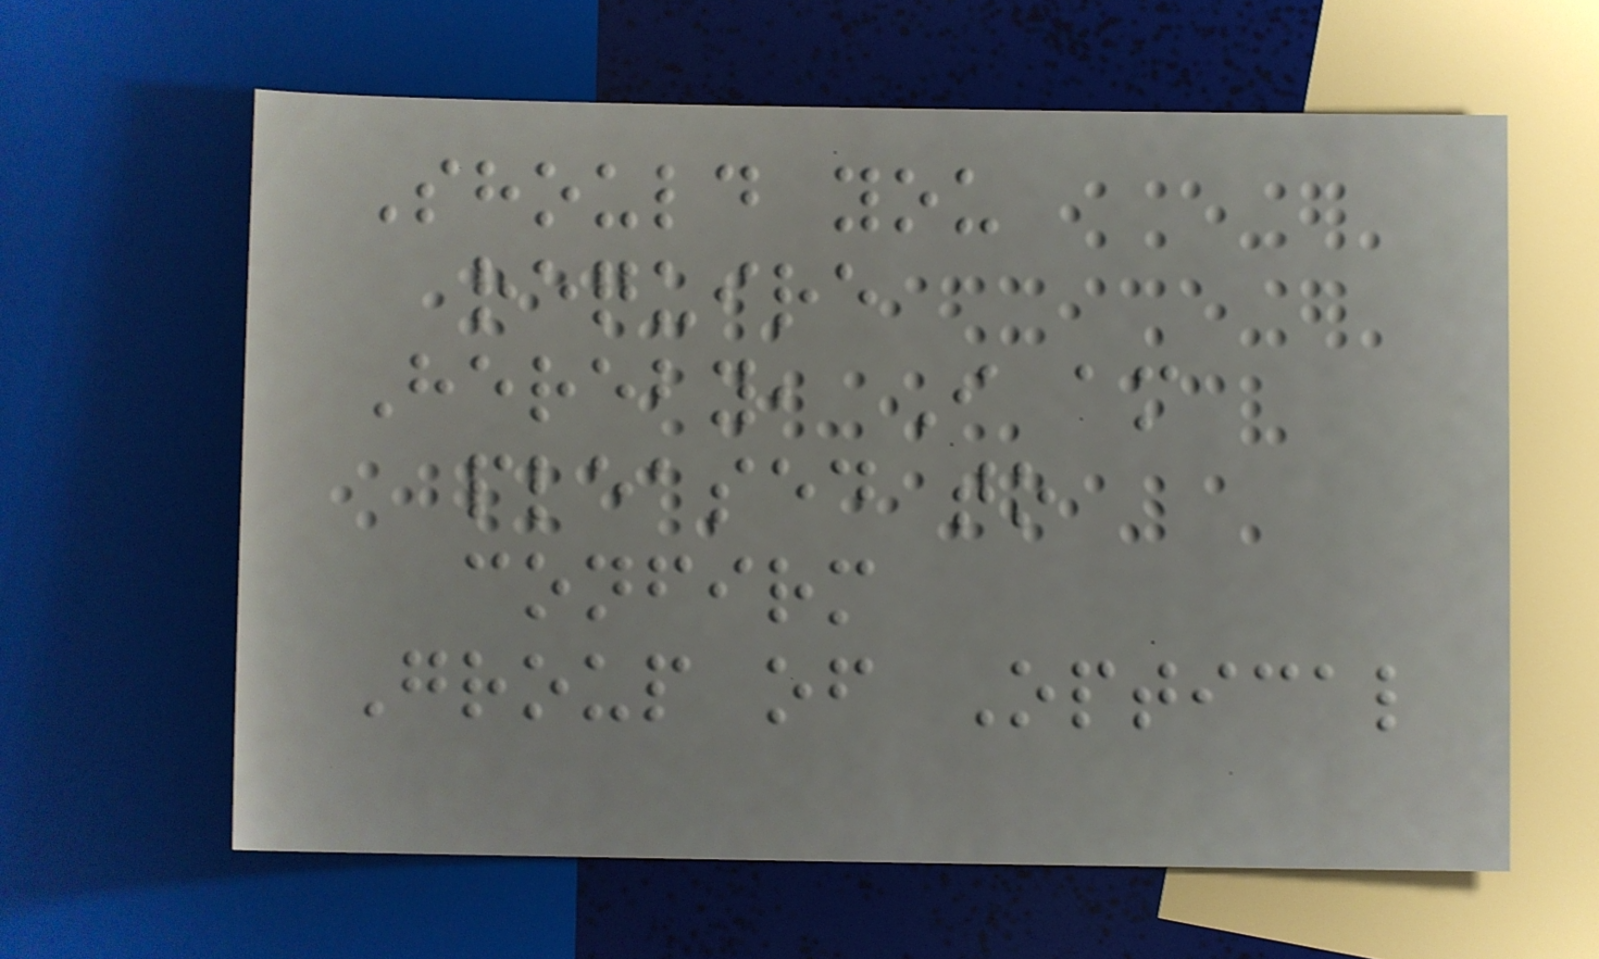Should you
require
Hereby, I am
pleased to
confirm
Group of Optical
